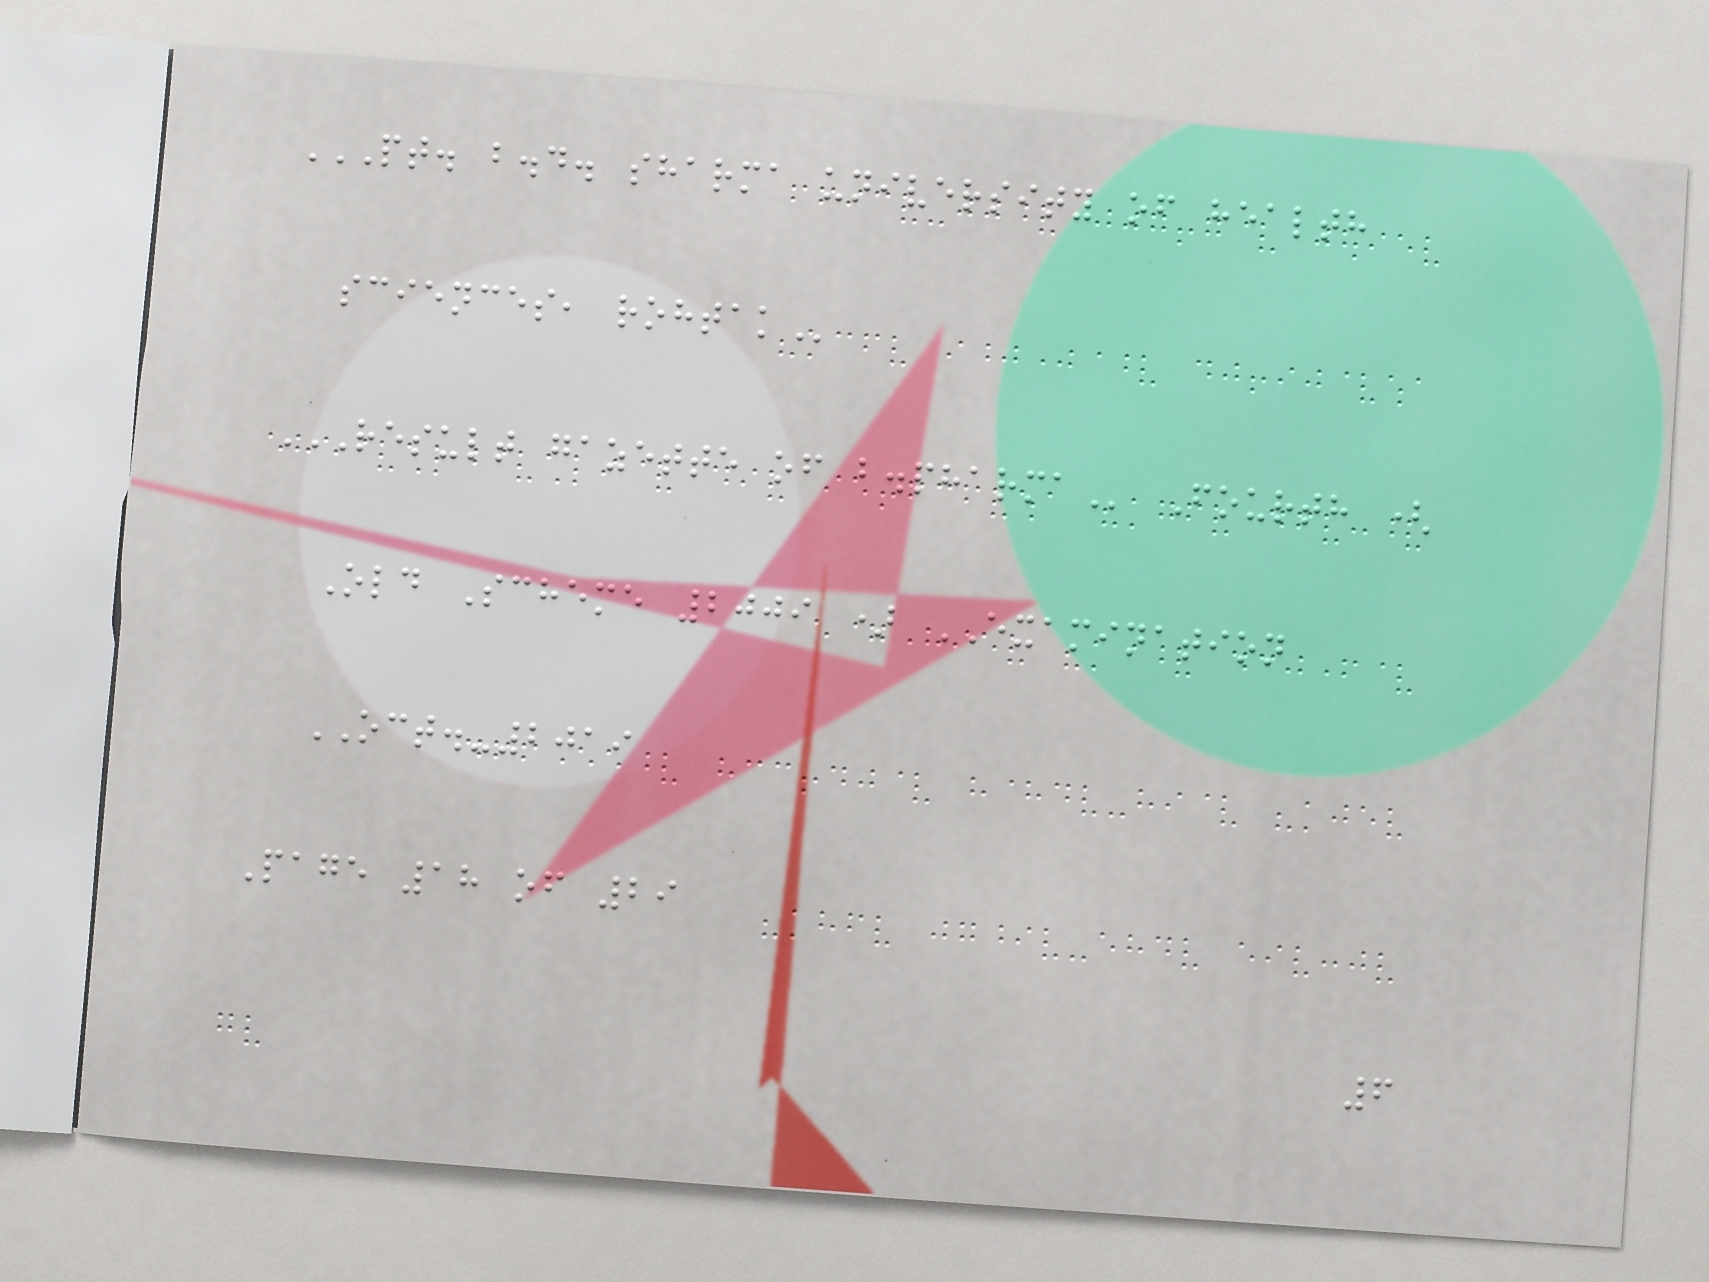PT. B.D. SHARMA UNIVERSITY OF HEALTH
SCIENCES, ROHTAK
RESULT GAZETTE OF B.PHARMA Fourth (
Old Scheme 2009 ) EXAMINATION
OCT.-2019
Page 18 of 29
6
